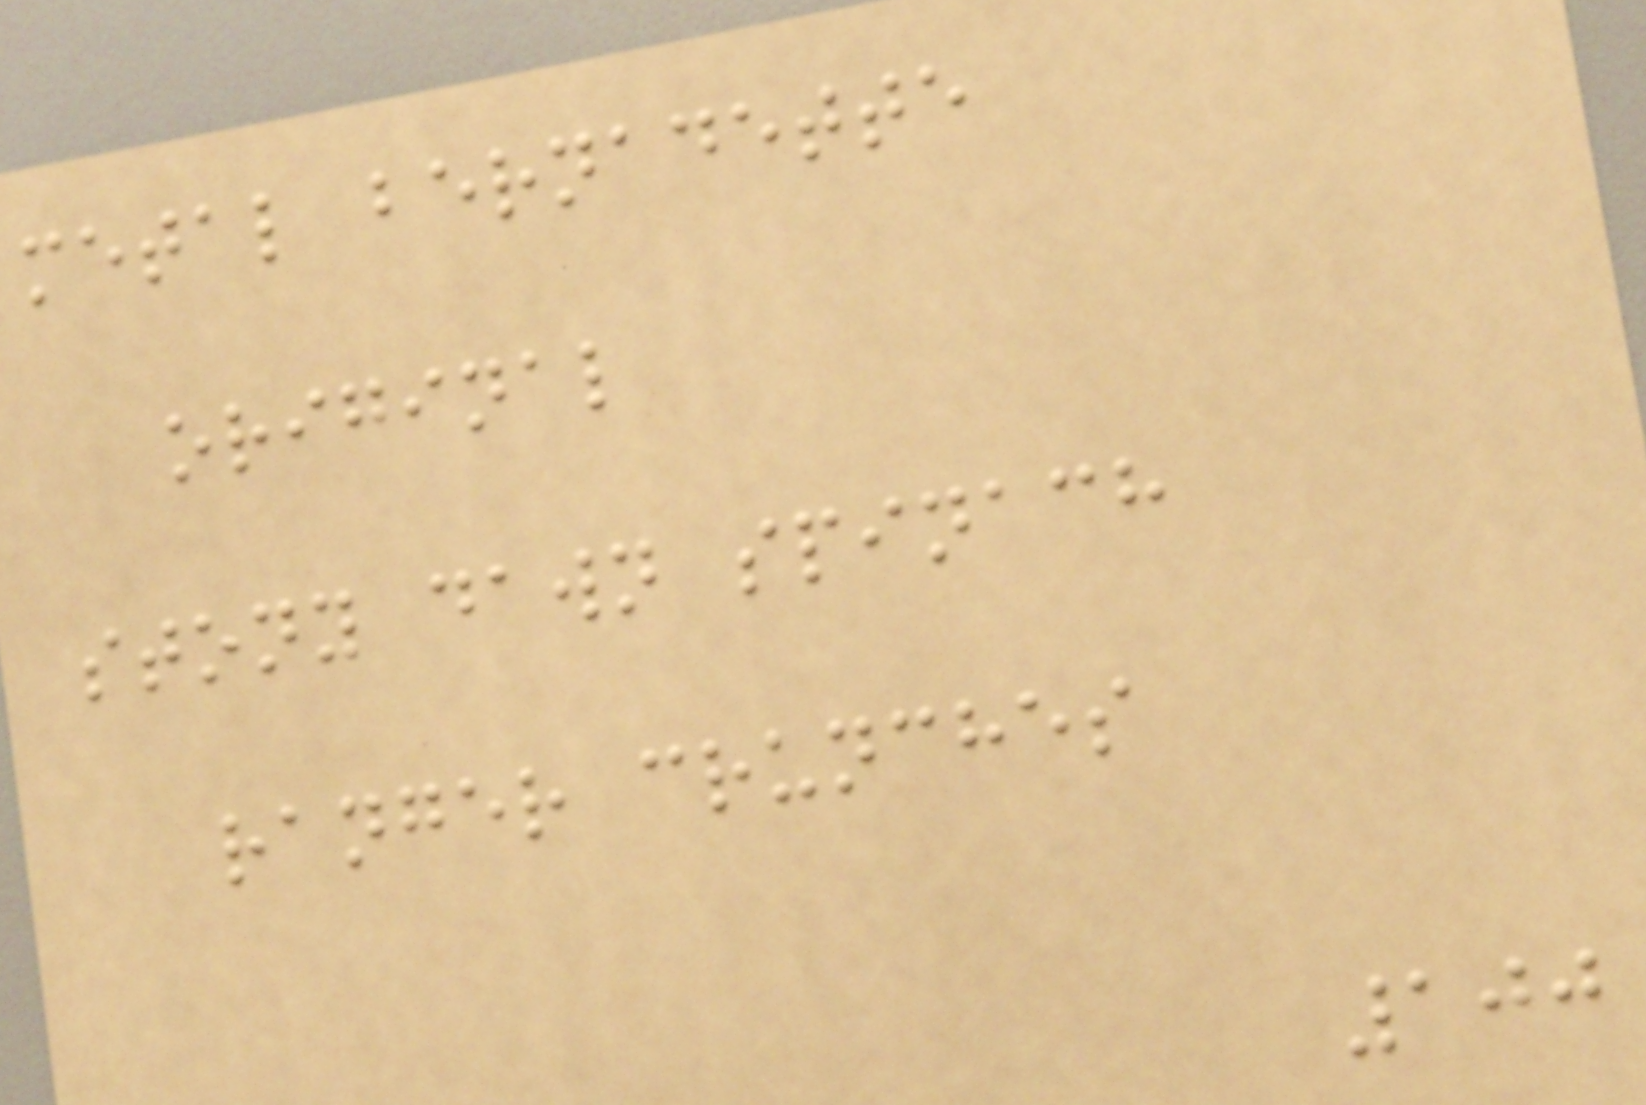metal bernadette
original
stony dawn spinach
ranger crunches
100
